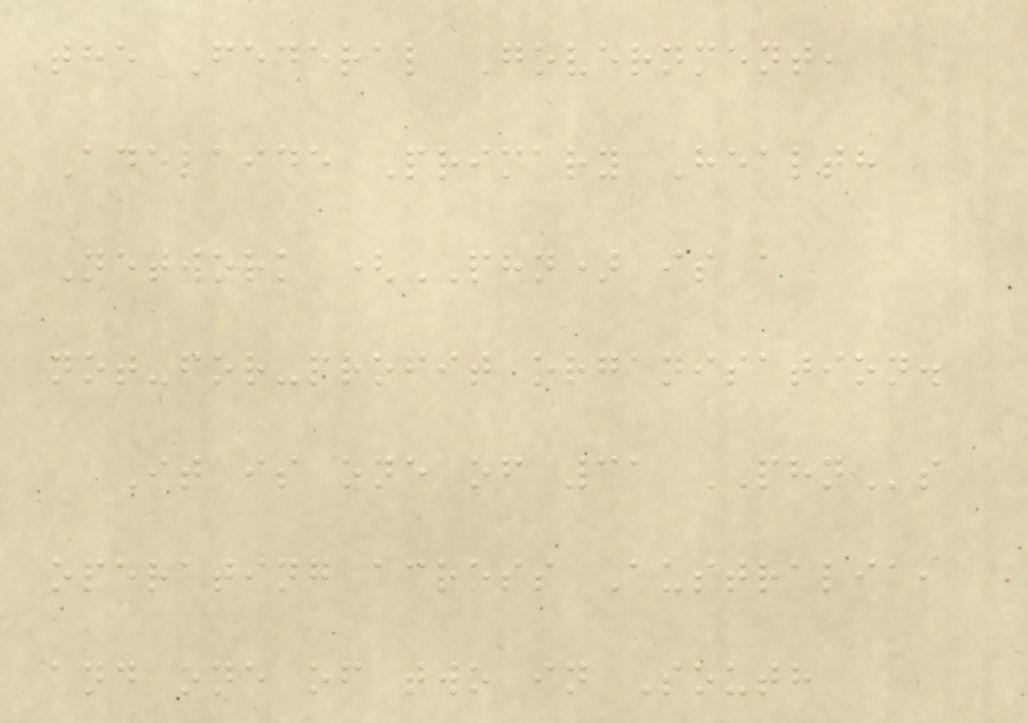the Federal Government,
Adelaide Primary Health
Network (PHN) is a
not-for-profit organisation.
It is one of 31 PHNs
operating across Australia,
and one of two in South
